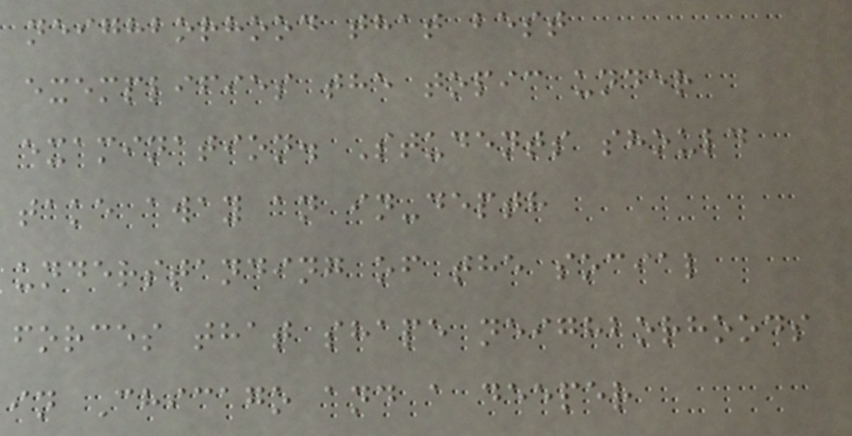neighborhood that best
exemplifies the topic under
examination. Students should
take away an in-depth
understanding of the social
forces that shape neighborhoods
in Chicago and a deeper
